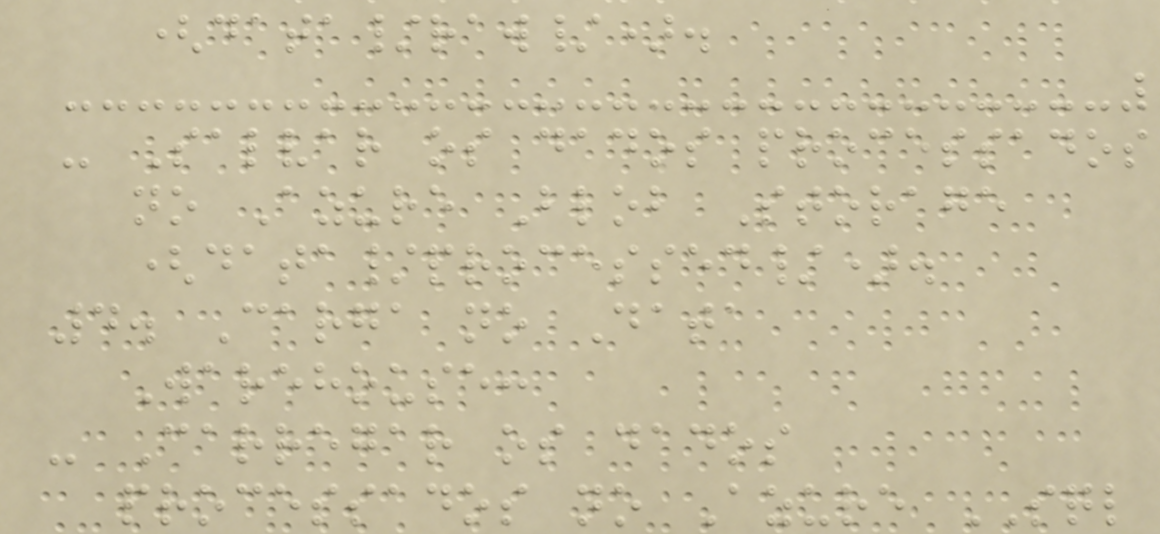(data/raw/).
- Salvar os dados processados
no Azure Blob Storage
(data/processed/).
4. Carga no Data
Warehouse:
- Carregar os dados
processados no Azure SQL
